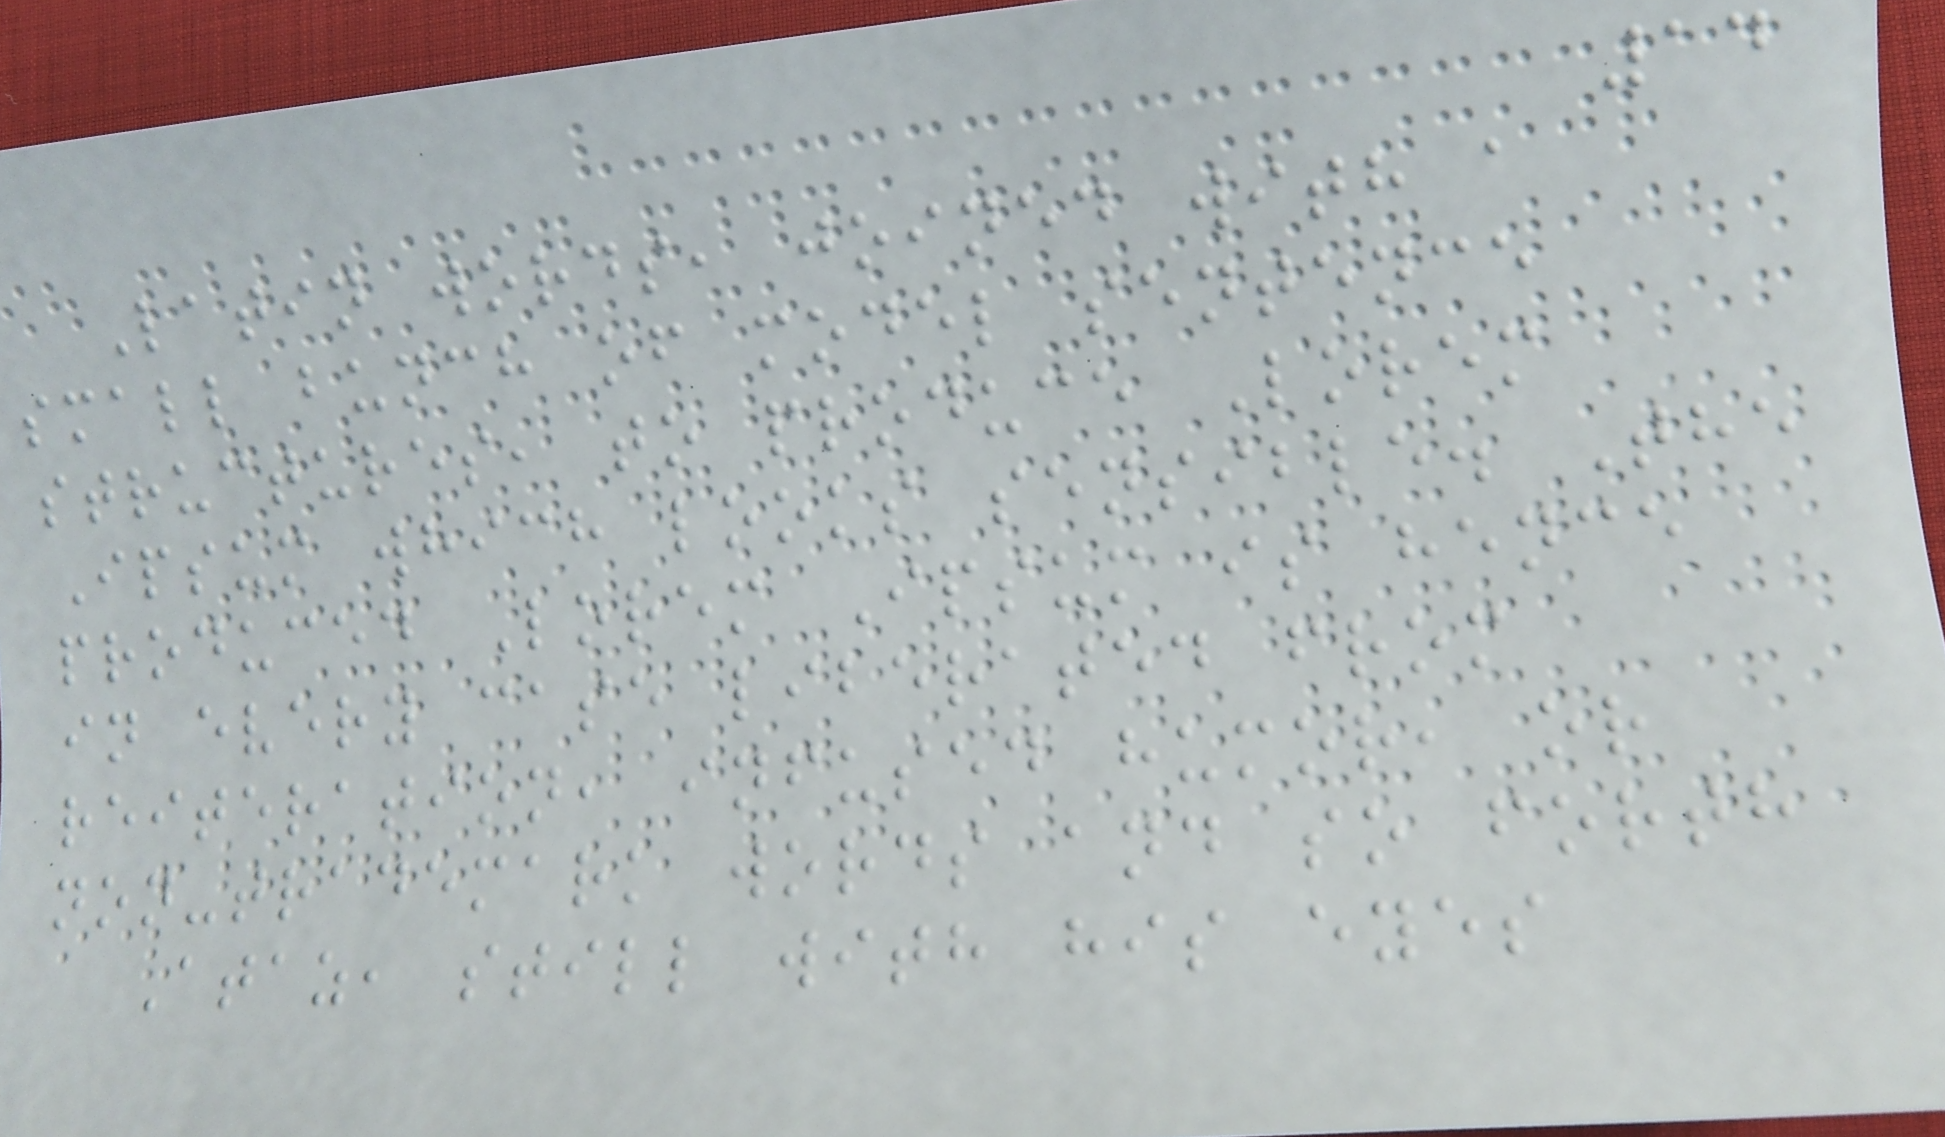14
Latin words, joined with a
small bunch of model sentence
structures, to produce Lorem
Ipsum which looks sensible. The
produced Lorem Ipsum is hence
in every case liberated from
reiteration, infused humor, or
non-trademark words and so forth
Ataz, still with his eyes
